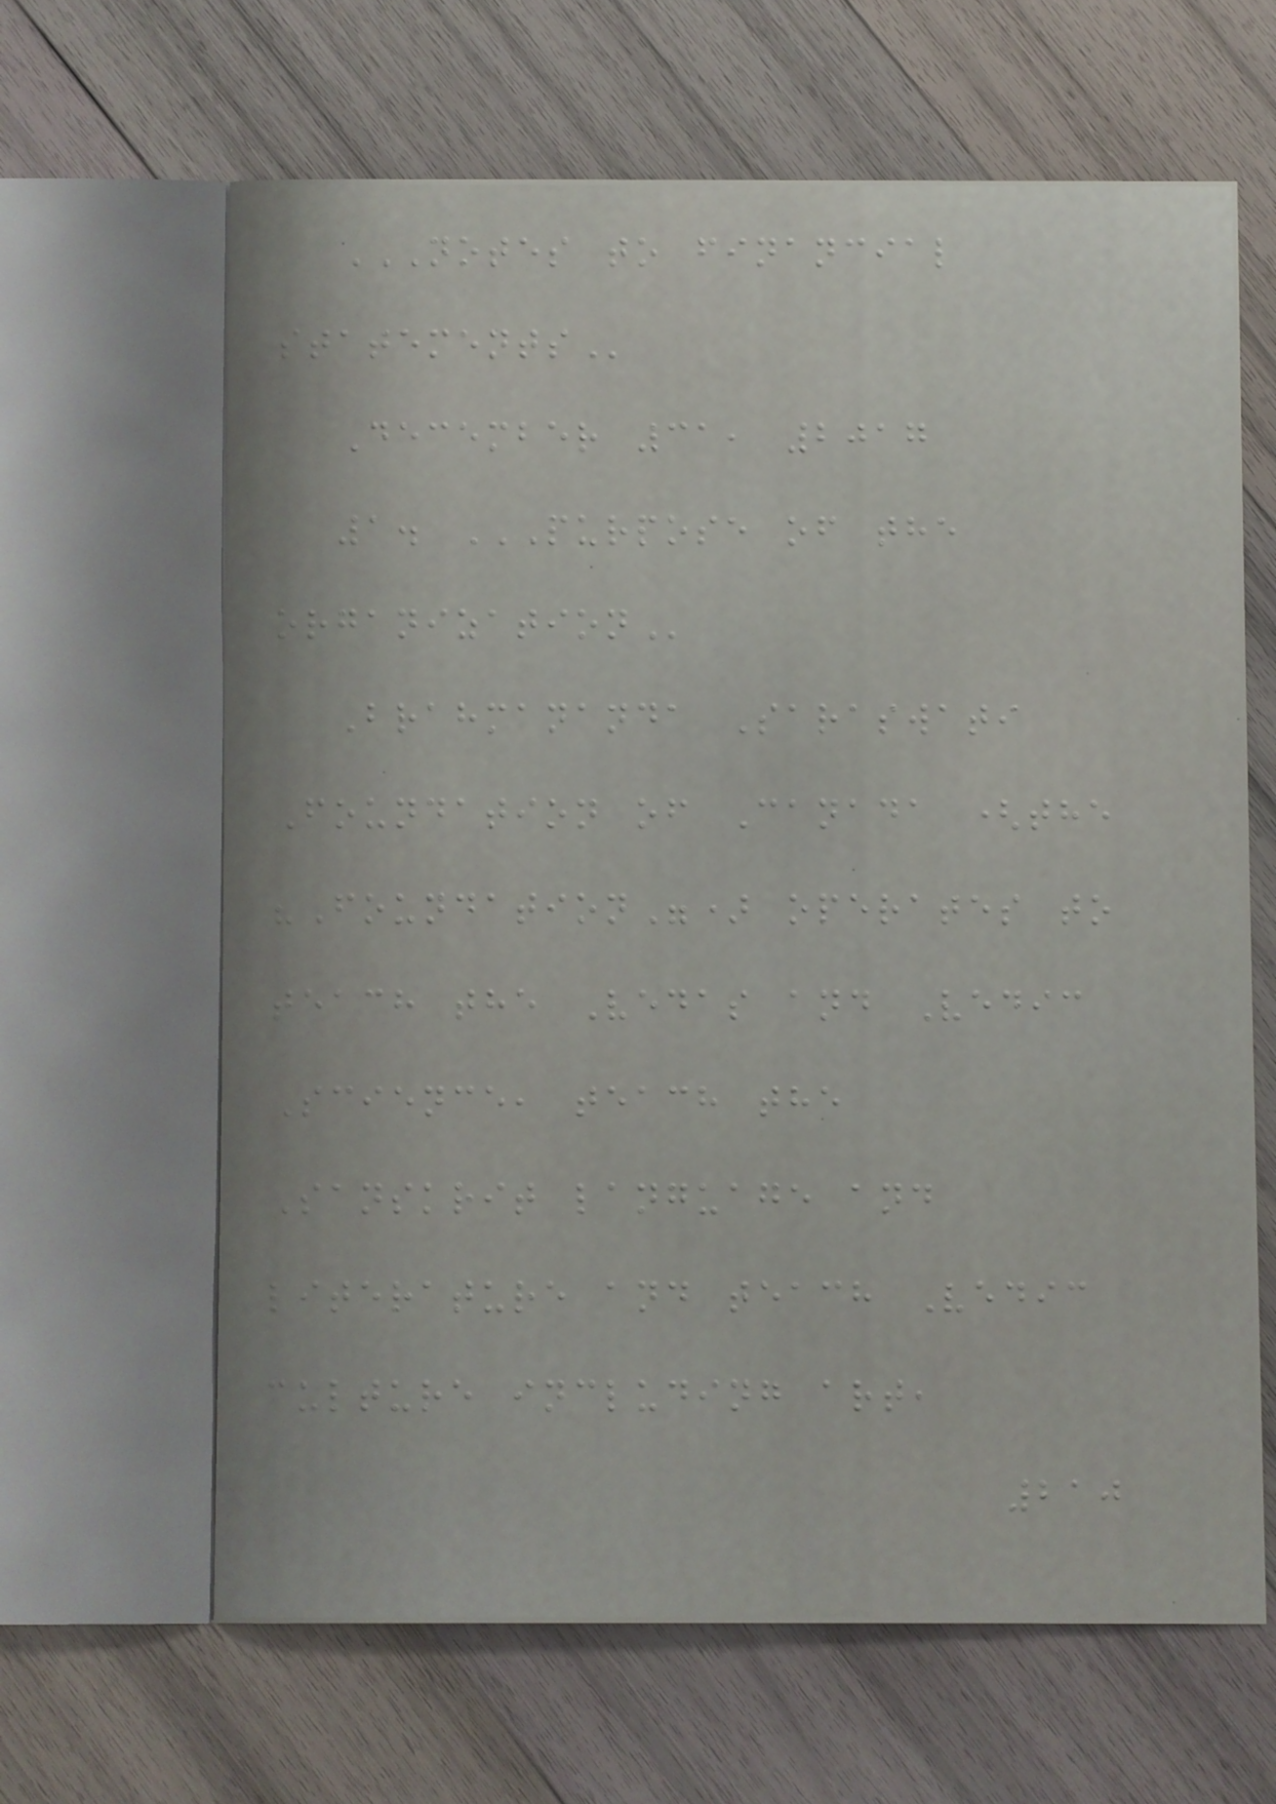NOTES TO FINANCIAL
STATEMENTS
December 31, 2017
1. PURPOSE OF THE
ORGANIZATION
Brahmananda Saraswati
Foundation of Canada (the
"Foundation") operates to
teach the Vedas and Vedic
Science, teach the
Sanskrit language and
literature and teach Vedic
culture including art,
210
